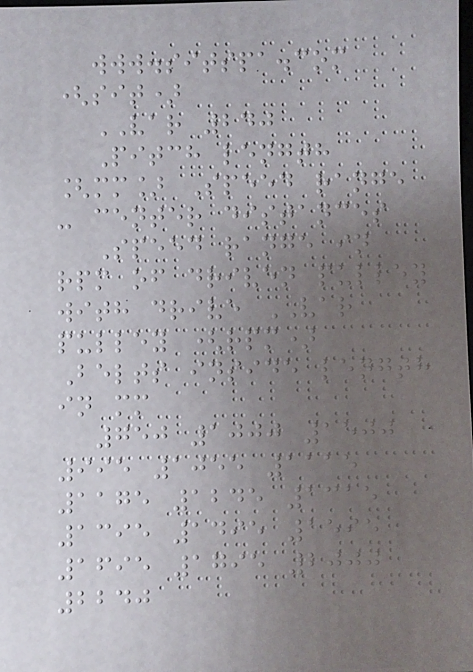www.sitspa.com
(sit)
VAR 240
Pitch length
[mm] Speed range
- center distances
Speed range in
rpm of driven pulley
with drive VAR
pulley (rpm)
Belts inside length
in mm
750 1000 1500
995 1055 1115
1175 1245 1315
1395 1495 1595
1695 1795 2000
2240
